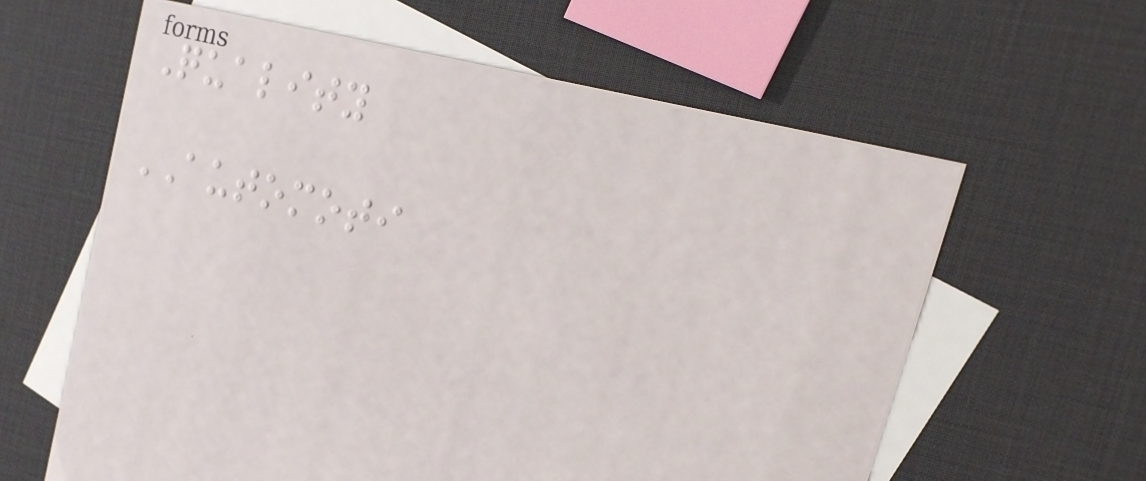Quality
AUTOMOTI
